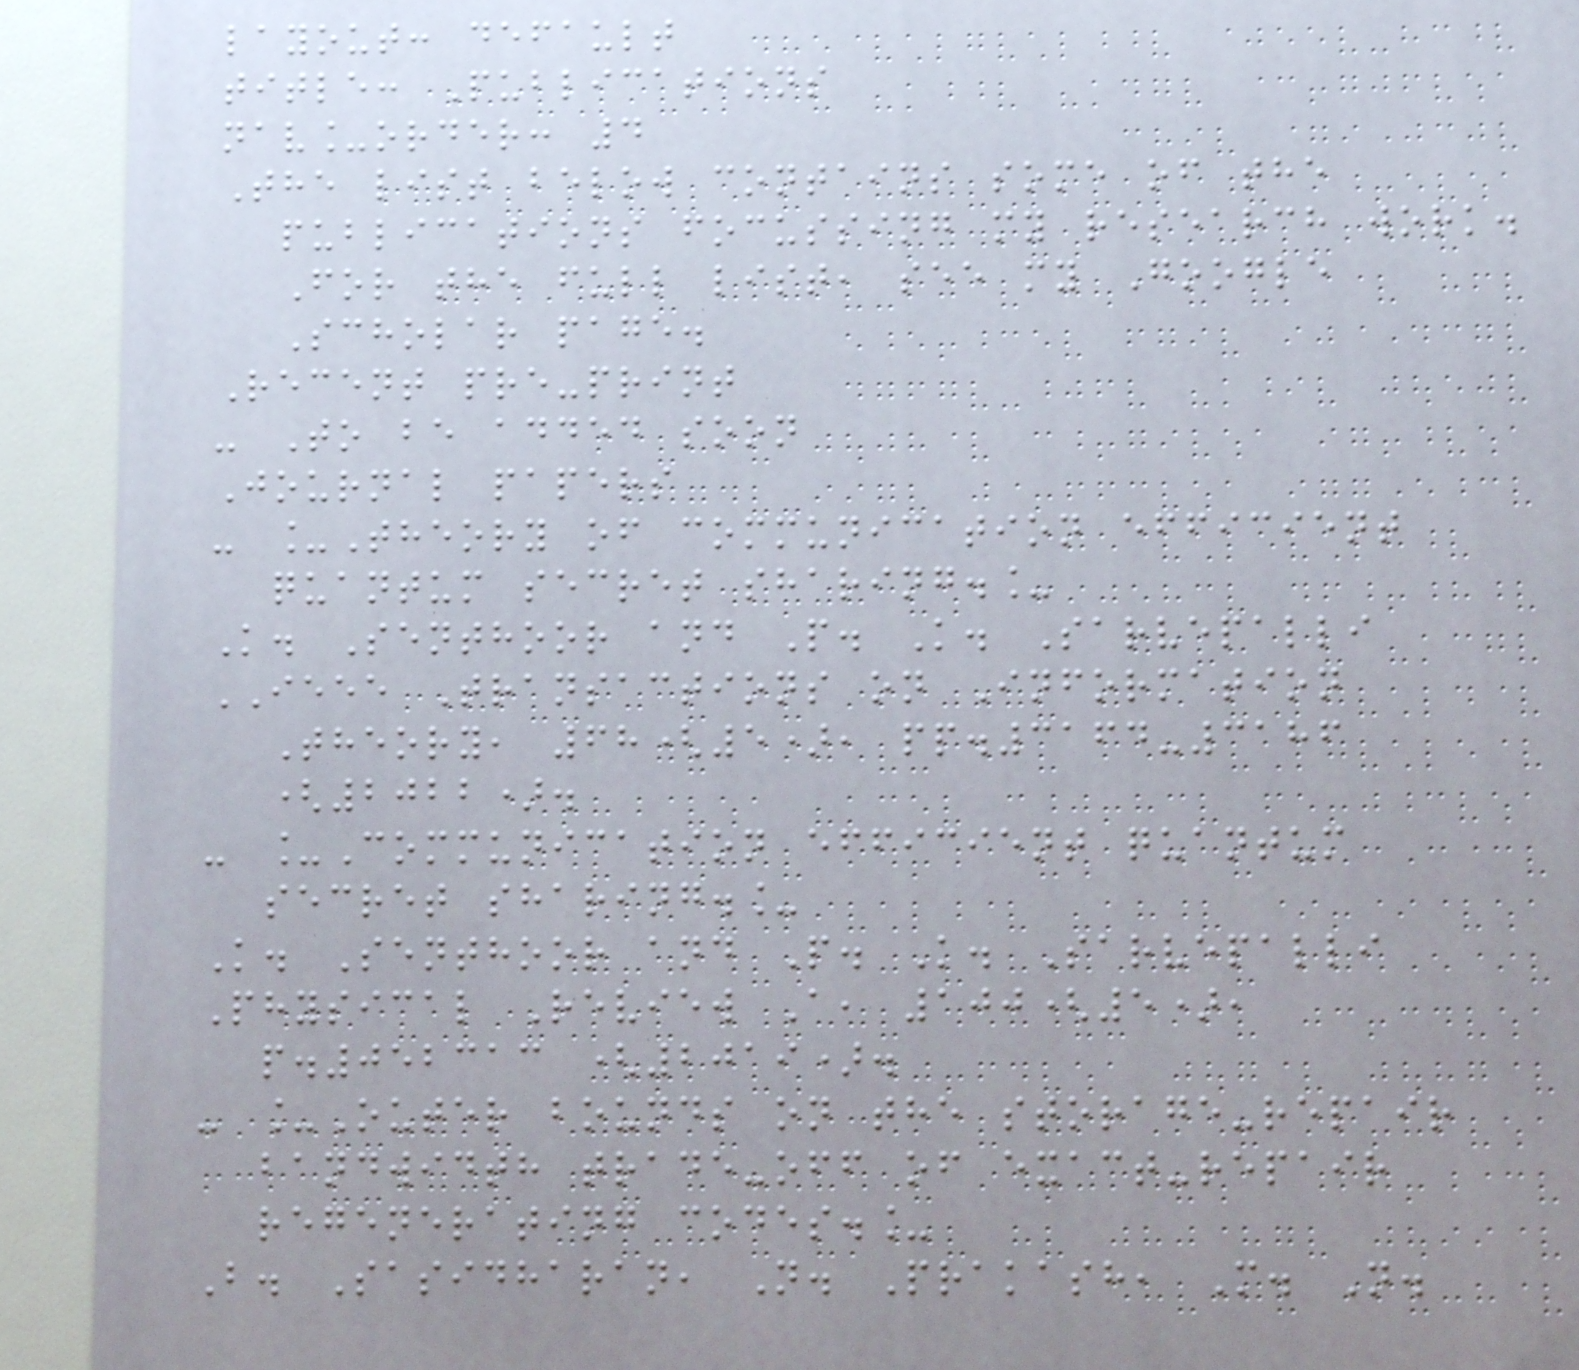layout: default
title: Publications
nav_order: 4
The list below contains some of the
publications focussing my research work.
For the full list, see my Google
Scholar page.
Recent pre-print
- To be added soon
Journal papers
- _Theory of communication efficient
quantum secret sharing._
K. Senthoor and P. K. Sarvepalli
IEEE Transactions on Information
Theory, 68(5), pp.3164-3186
(2022).
- _Communication efficient quantum
secret sharing._
K. Senthoor and P. K. Sarvepalli
Physical Review A, 100(5),
p.052313 (2019).
- _Outer bounds on the storage-repair
bandwidth trade-off of exact-repair
regenerating codes._
B. Sasidharan, N. Prakash, M. N.
